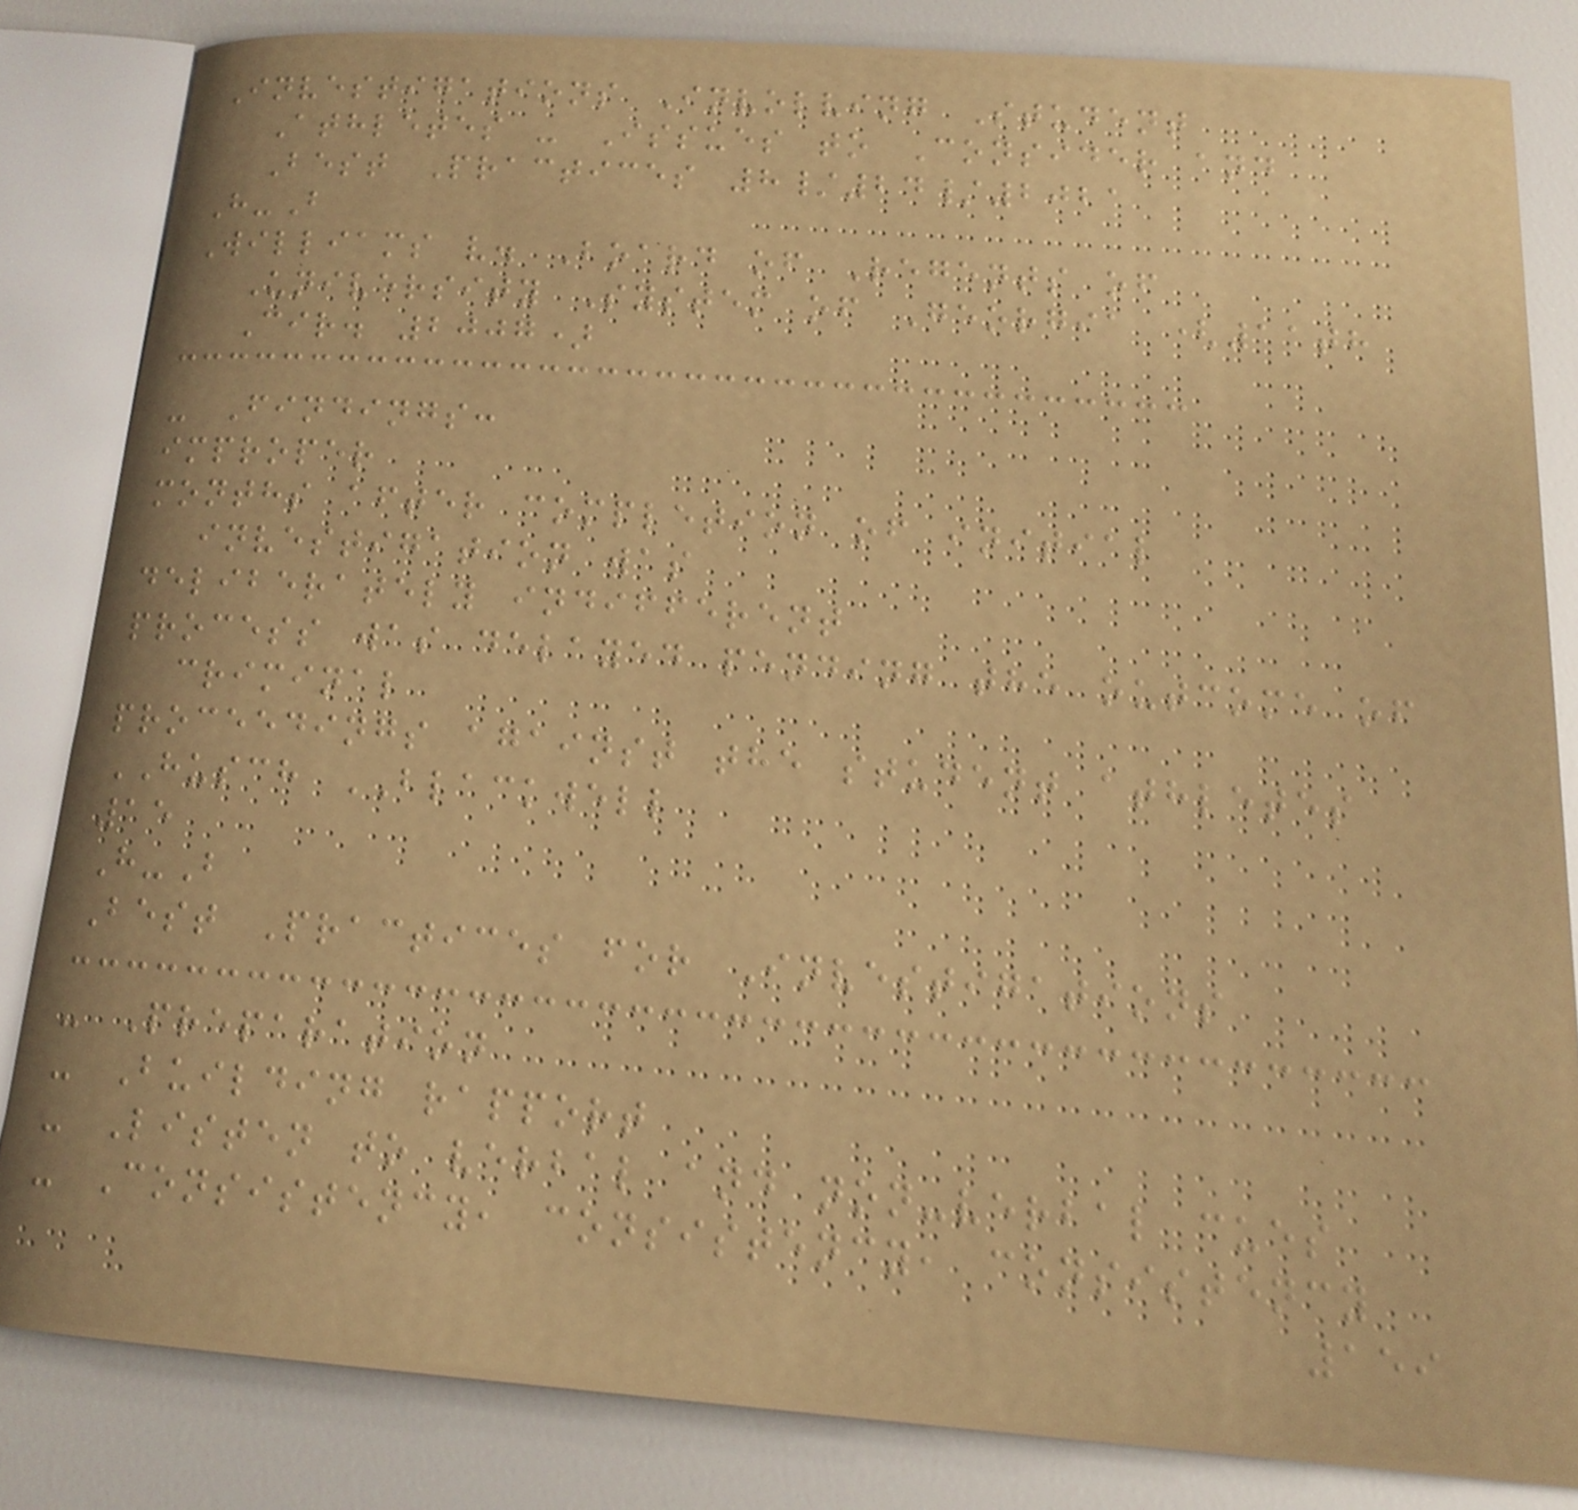Investigations Involving Student
Athletes - Issues to Consider and
Best Practices 8/24/2021
H-B
Williams v. Board of Regents of
University System of Georgia (11th
Cir. 2007)
- Findings:
improper
months after completion of initial
investigation was
deliberately indifferent
process was delayed pending the outcome of
criminal
proceedings against the student athletes
HUSCH BLACKWELL
15
H-B
Best Practices for Investigations
- Preparation
- Building rapport
- Listen to verbal and non-verbal cues
- Consistency, consistency, consistency
159
